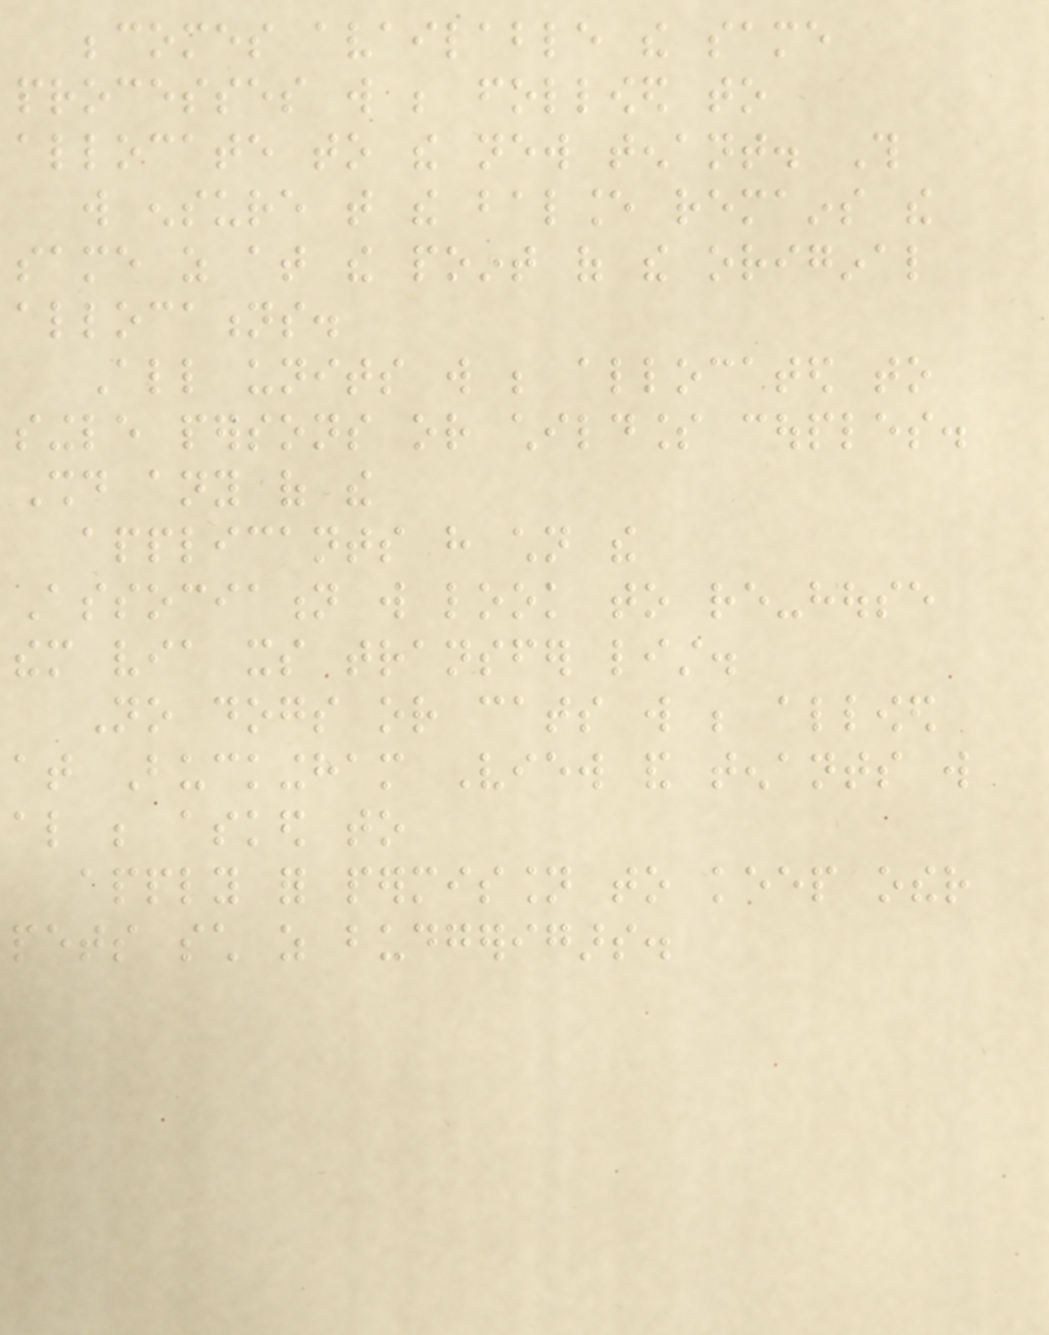becomes available the same
processes will be followed to
allocate to the new tenant. This
will ensure that the balance remains the
same as at the point of the original
allocations.
All units will be allocated to
single persons or childless couples.
Should any of the
applicants have children the
Association will look to re-house
them via its transfer list.
No dogs or cats will be allowed
at Buckingham View and tenants will
also be asked to
apply for permission to keep other
pets such as budgerigars.
